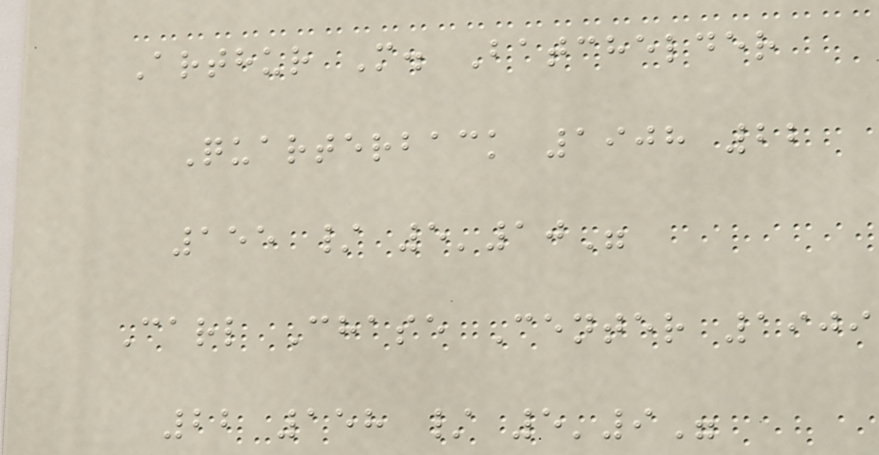Arthur M. Batchelder
Quarterback 1908 22
155 / 5'10"
Carl Chase Center 1909
22 158 / 5'9"
